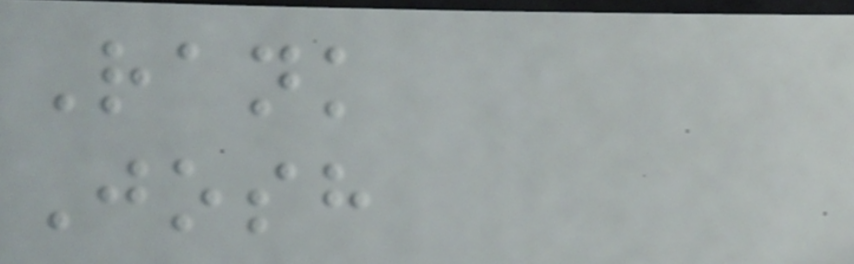Rank
Josh
